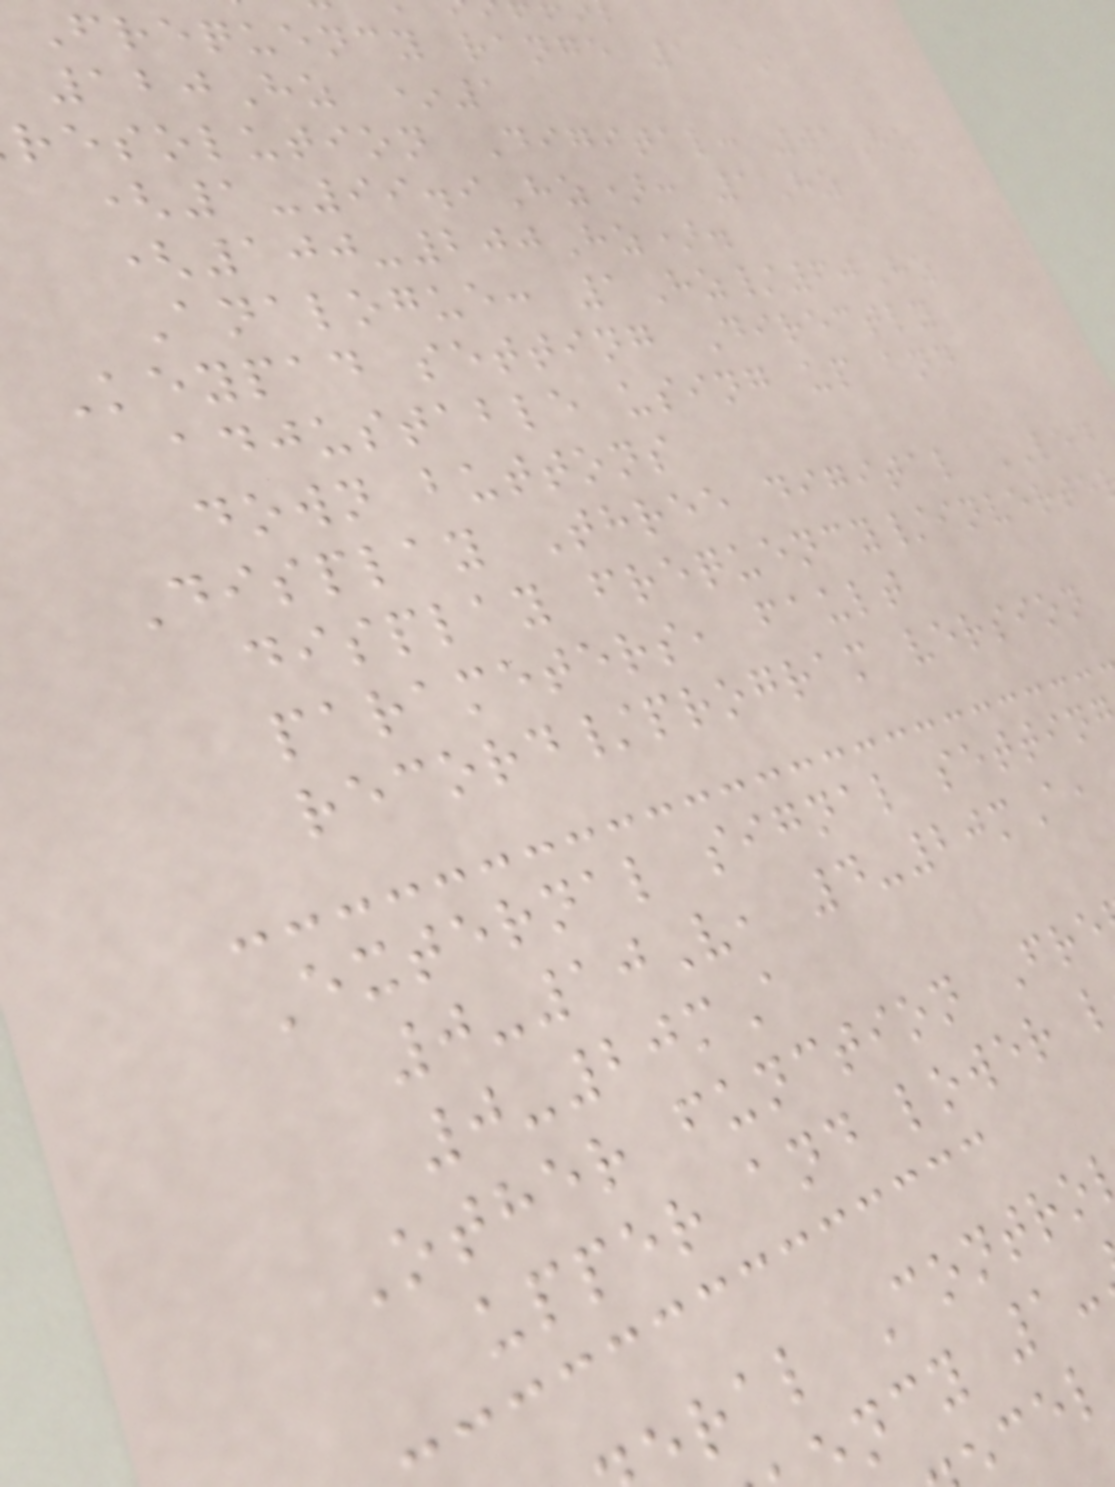Frequency range 1 ~
120Hz *1
resolution Digital: 01Hz
(1-99.9Hz): 1Hz
(100-200Hz).
Analogue: 1Hz/60Hz
Keypad setting Directly
adjustable using up and
down buttons
Display Three digital LED
display frequency/inverte
parameters, fault
record/program version
External signal settin
0-10V, 4-20mA,
0-20mA
Other function Fre
upper and lower l
ral Contro
ncy 1-
